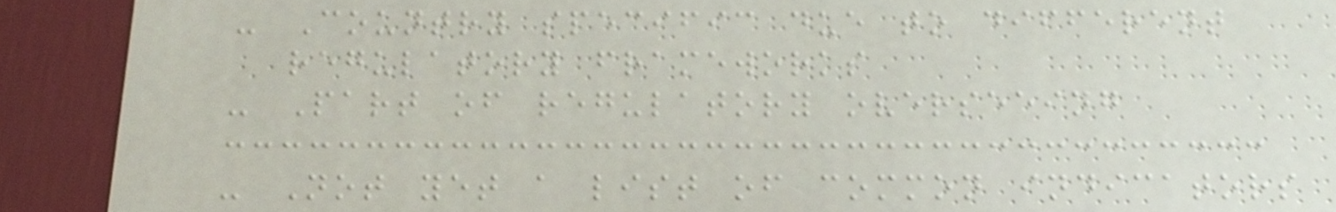- Country specific due to different
regulatory frameworks
- Part of regulatory overseeing
- Not yet a list of common indicators
